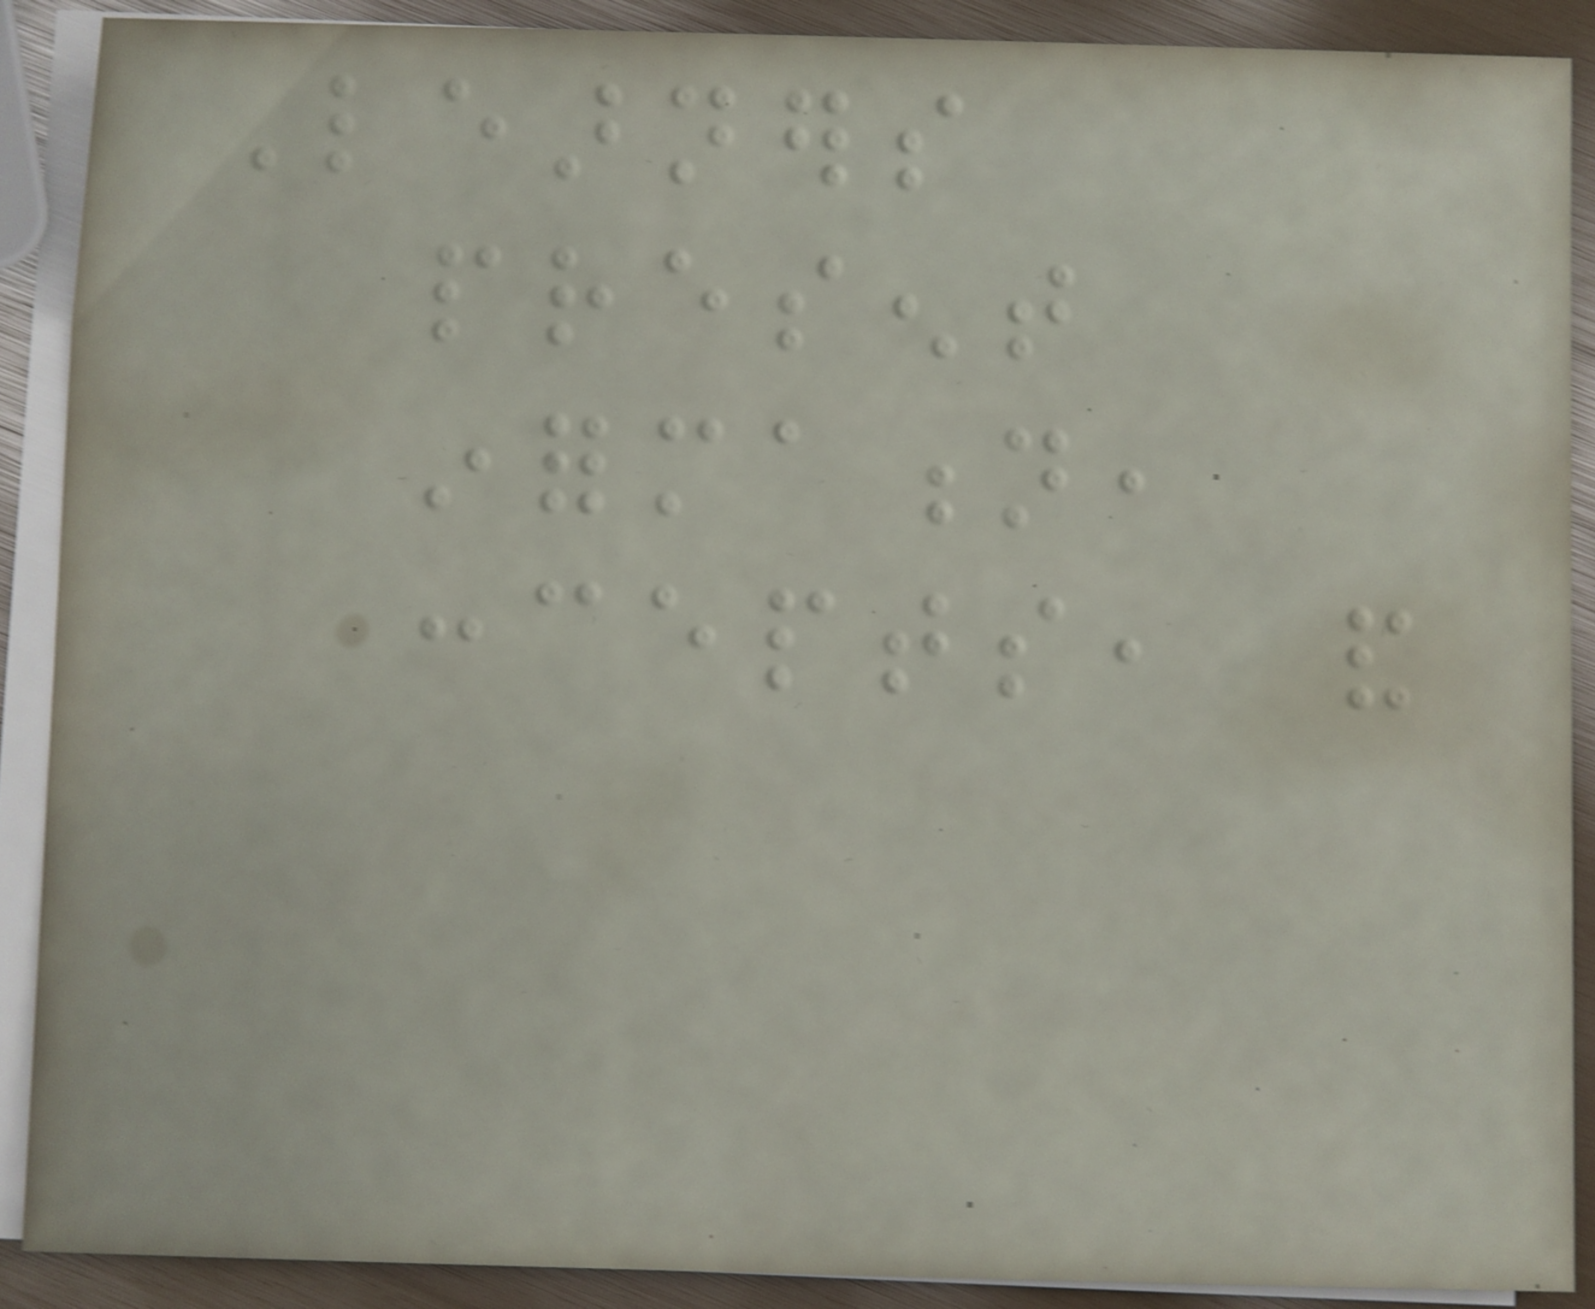Learners
present
information,
concepts, and
